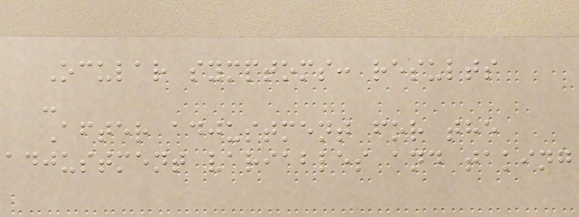Ocular symptoms: results
-
After adjustment for the
adjustment variables and taking
